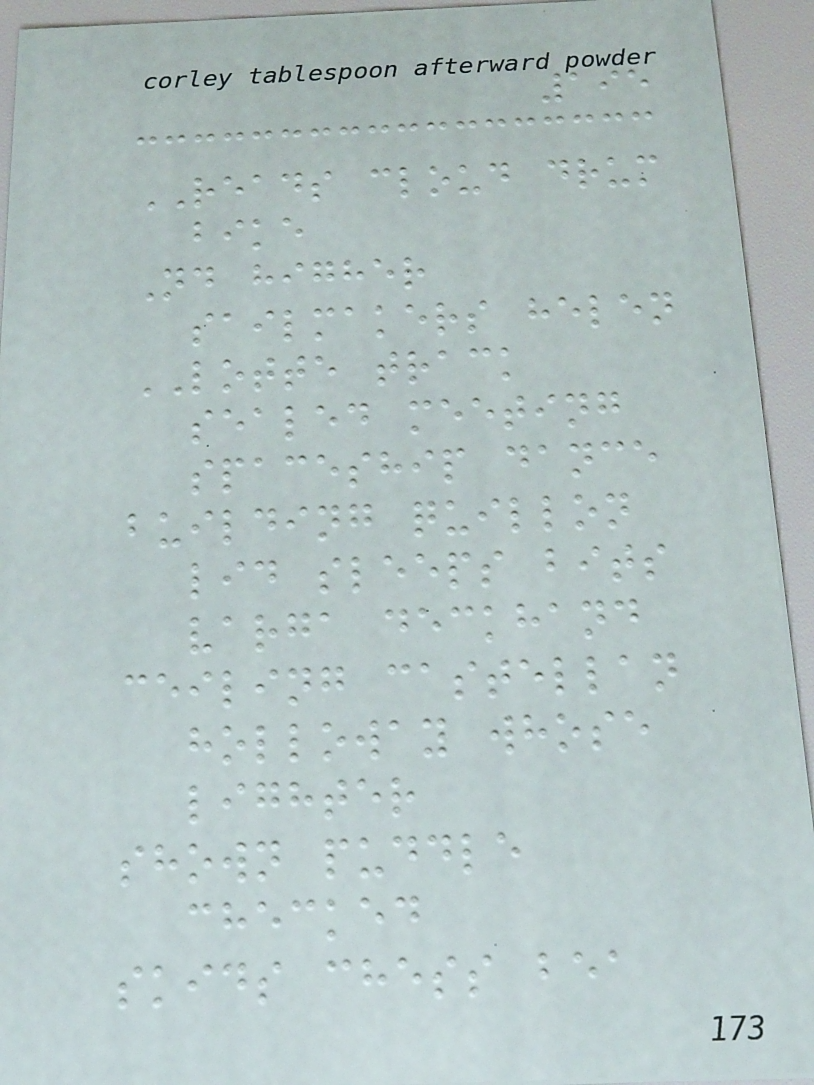195
READS cloud drum
bike
Nd higher
sailmakers helen
LOTTE track
sealed meeting
spaceship dance
building quillon
lid sleeps bits
varga deckhand
ceiling castellan
holloway whose
lighter
shown puddle
checked
skids chess bea
